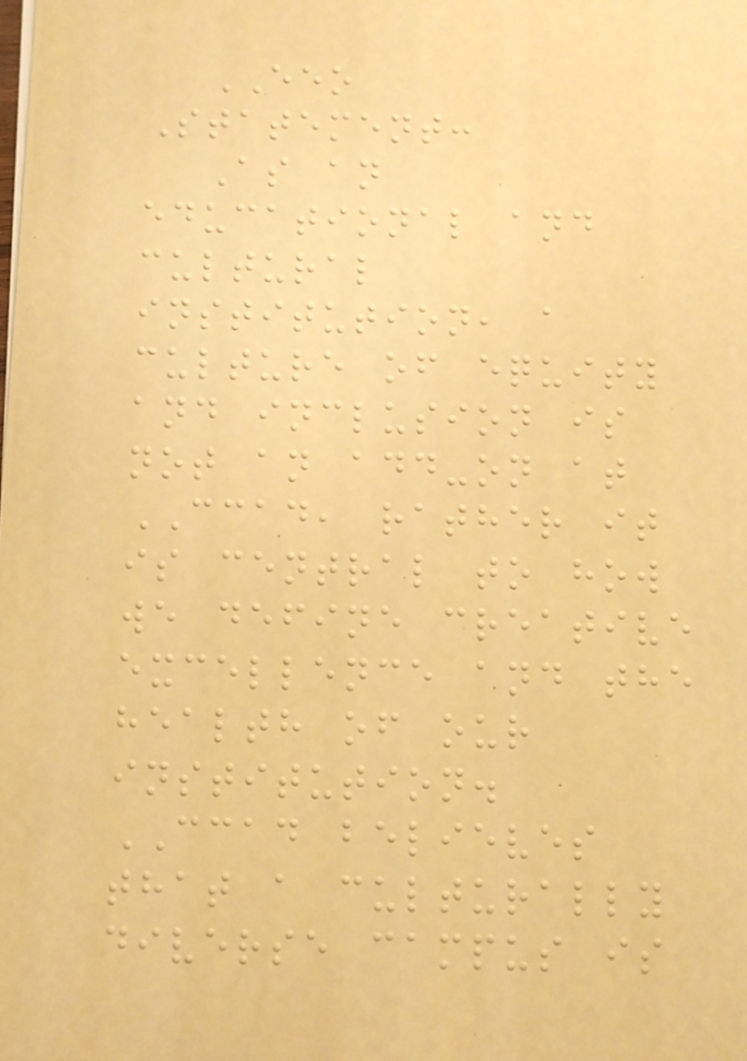EEO
Statement:
As an
educational and
cultural
institution, a
culture of equity
and inclusion is
not an add-on at
CCAD, rather it
is central to how
we define creative
excellence and the
health of our
institution.
CCAD believes
that a culturally
diverse campus is
